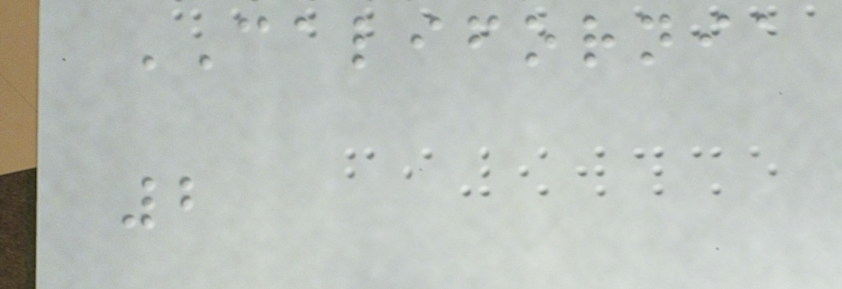CALIFORNIA
2
